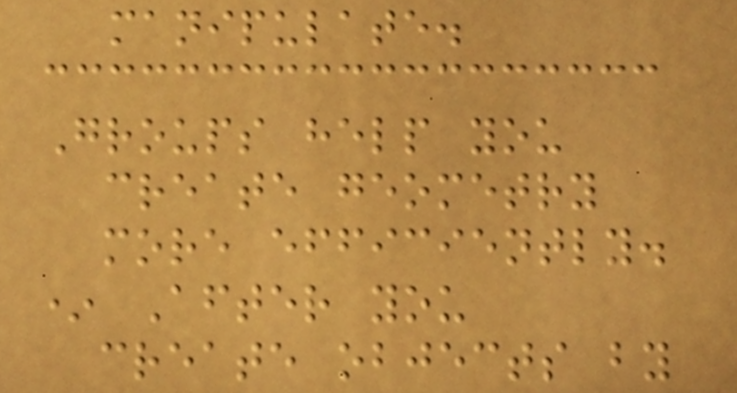manipulate.
Groups help you
create geometry
more efficiently.
* After you
create objects by
